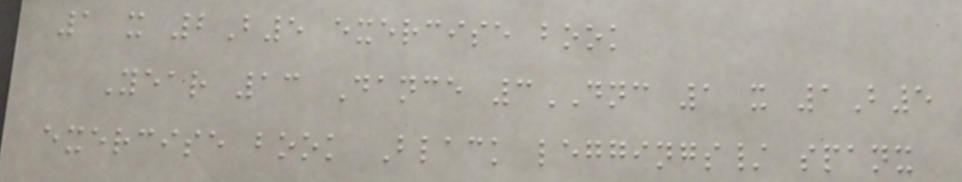1 x 2B5 exercise book
Year 13 Dance 3DNC 1 x 1B5
exercise book Black leggings/ spanx
